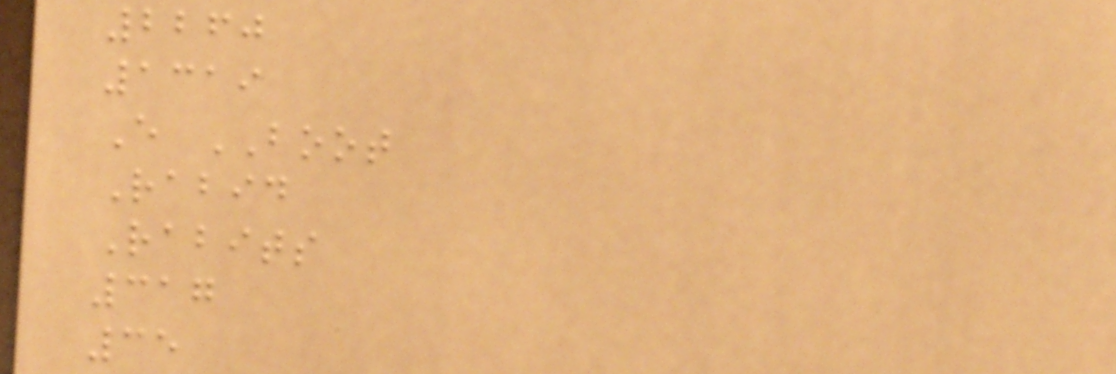2260
1319
E BOOT
Rabid
Rabits
317
35
